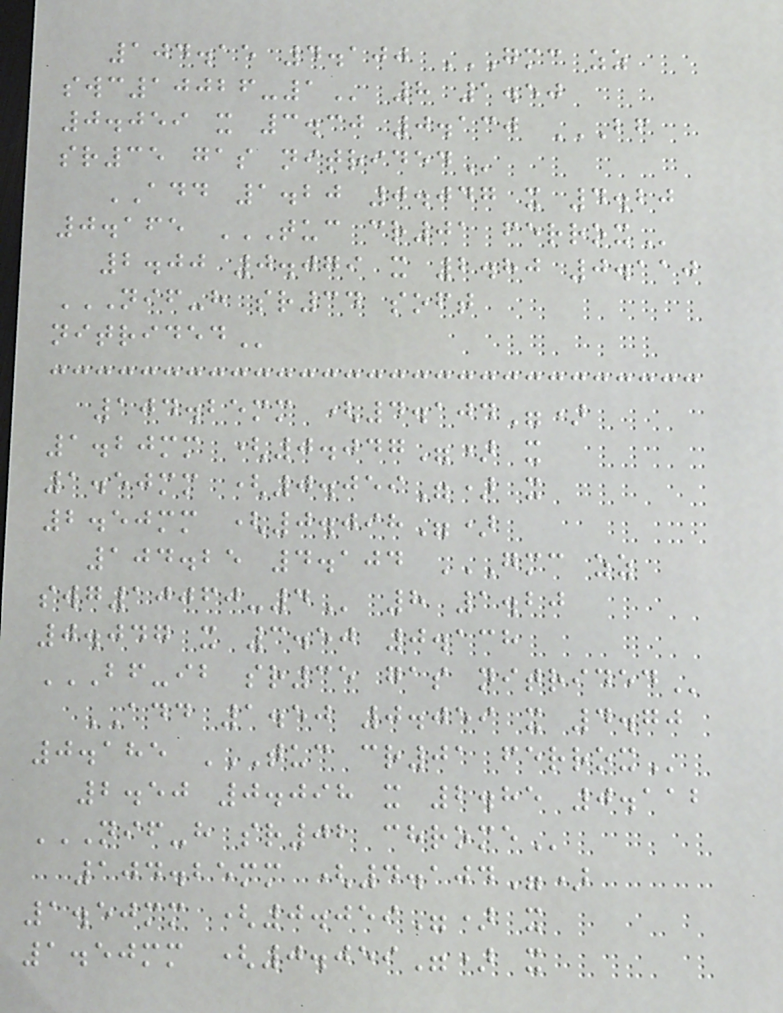104.15 4.100 GMC ZZ
SWC10026-1 8 1.50
0.059 x 3.30 0.130 BF
SR35 GAS NITRIDED
ADD 1.20 0.047 x 4.20
0.165 TUC CR01 FERROX
2.00 0.079 x 2.80 0.110
NIF-H SR34 SOFT
NITRIDED
104.25mm (4.104")
1.20mm (0.047") x
1.50mm (0.059") x
2.50mm (0.098")
104.25 4.104 GMC ZZ
SWG10060-4 8 1.20
0.047 x 3.50 0.138
BF-IB SR35 GAS NITRIDED
ADD 1.50 0.059 x 4.70
0.185 TUC CR01 FERROX
2.50 0.098 x 2.85 0.112
NIF-H SR02 CHROME
104.25mm (4.104")
1.50mm (0.059") x
1.50mm (0.059") x
